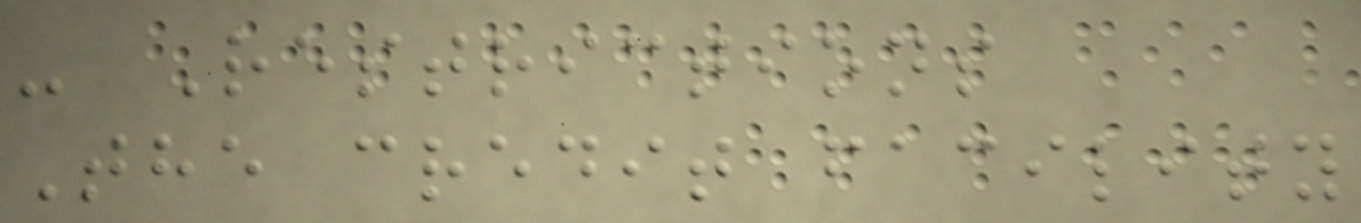- Restrictions
The credit facility
